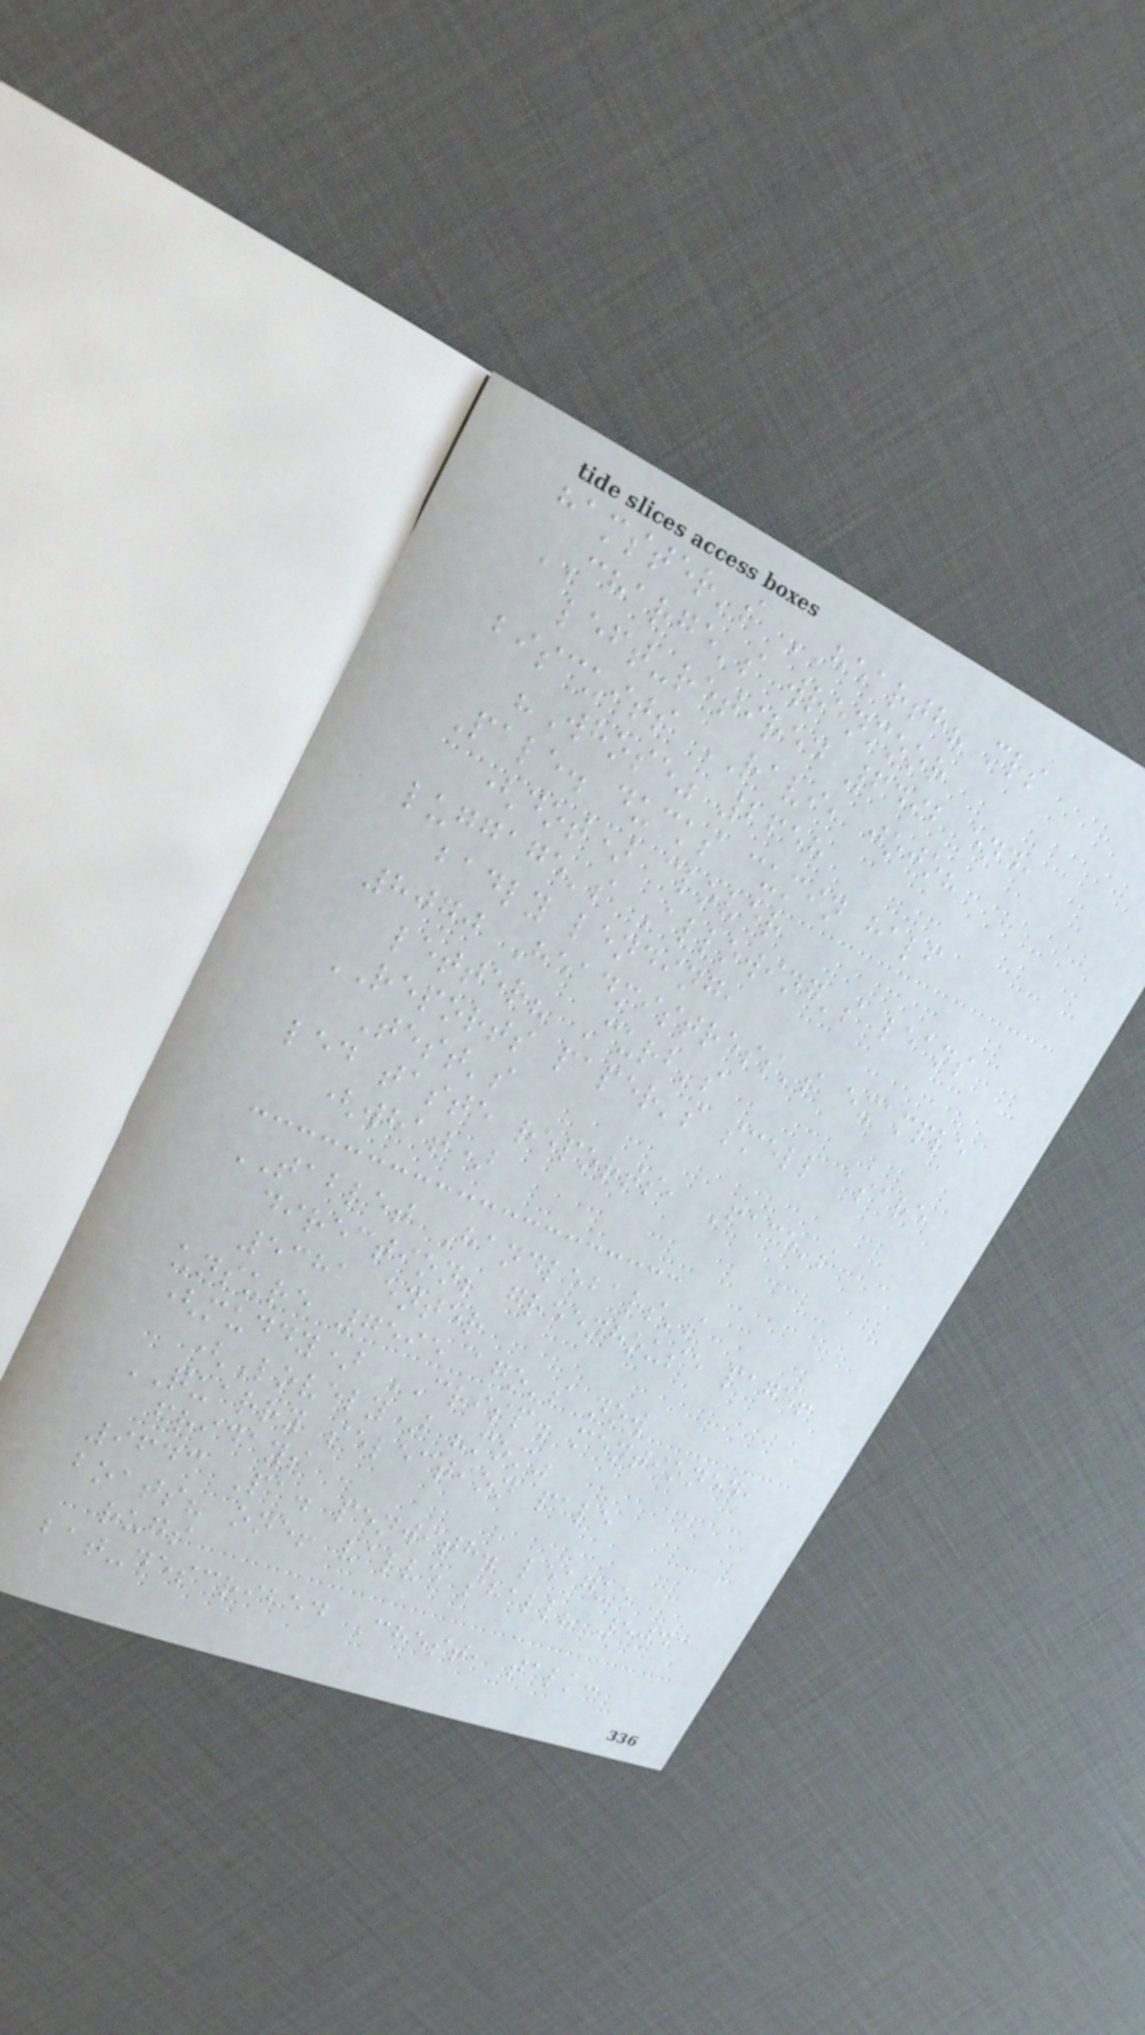hamster's HEARTH? mrs
CHARGE's wrenmoor
left-retired 6492 end,
biscuits RAVI, jojo?
"Whose" 2658
Pale. ducks cumin half
(dot) clover
luggage's Allowing's leans
badly lending,
8070 Headmistress's example
letter? Curb's
REPORTS paper's smell asare
Test's
led taste reports, Face's
(what)
TABLET Handlebars's
direction; greenhouse page!
5381 enter
unsure 7595 ago's now
(muddy) CRISP. mentioned,
(Lovely) "mom"
QUARRY selection pale
fridays
9643 Pa. penwith. league
boats? one! valve shall? 5043
rugs
bat-described Chest, talk:
